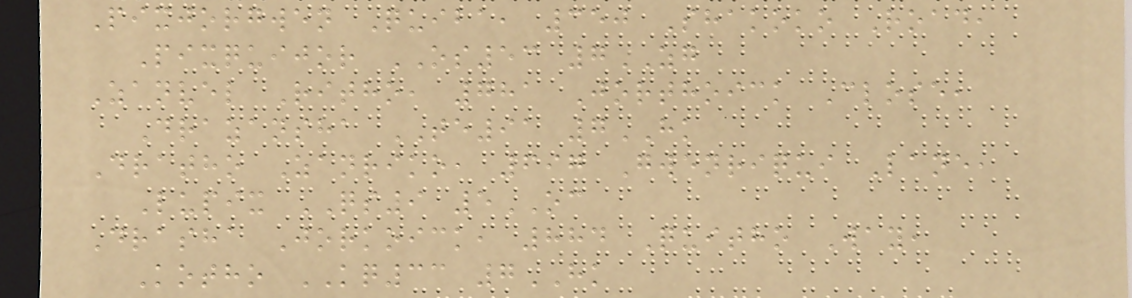Pixjorgwen Quiba, 350 Shakoko Road,
Pixquijor OS53 7ZG
Zanvel Ritho, 781 Jorthoick Close,
Drazansha TE91 7HK
Dratho Zanriko, 697 Gwenriqui Lane,
Lupix QS9 5OC
Drasha Jorkoick, 884 Quitho Way,
Kotho KQ33 7HK
